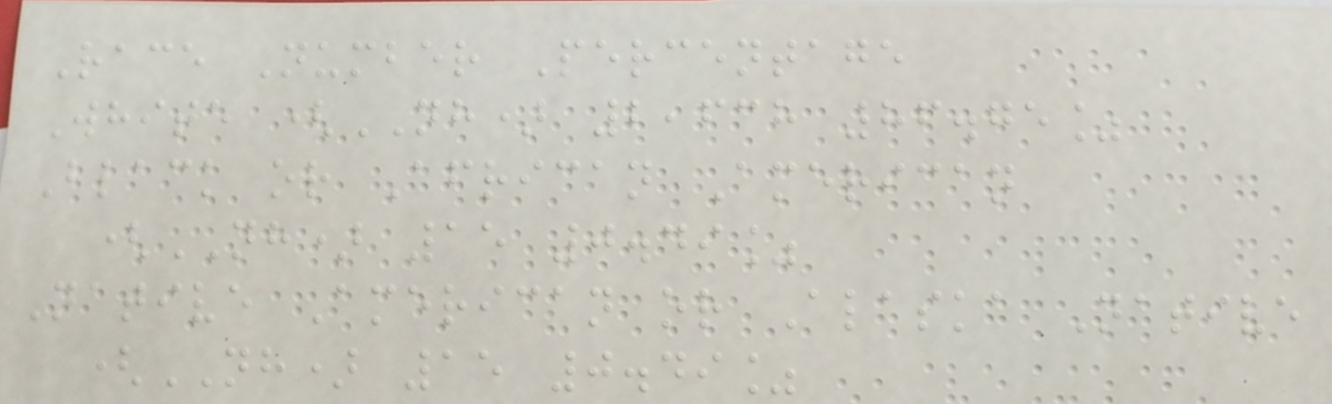Race Number Percentage
White (NH) 2,638 86.75%
Black or African American
(NH) 15 0.49%
Native American or Alaska Native
(NH) 15 0.49%
